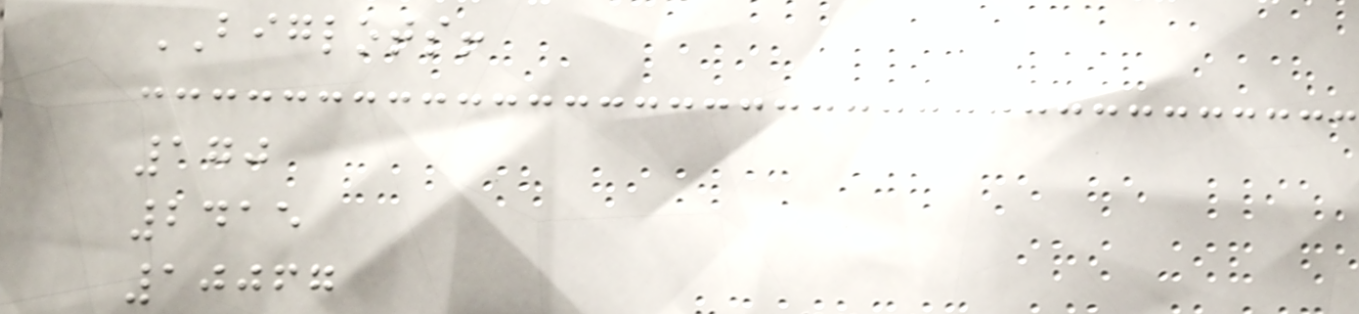BIGLOTS!
170
2415
10067
